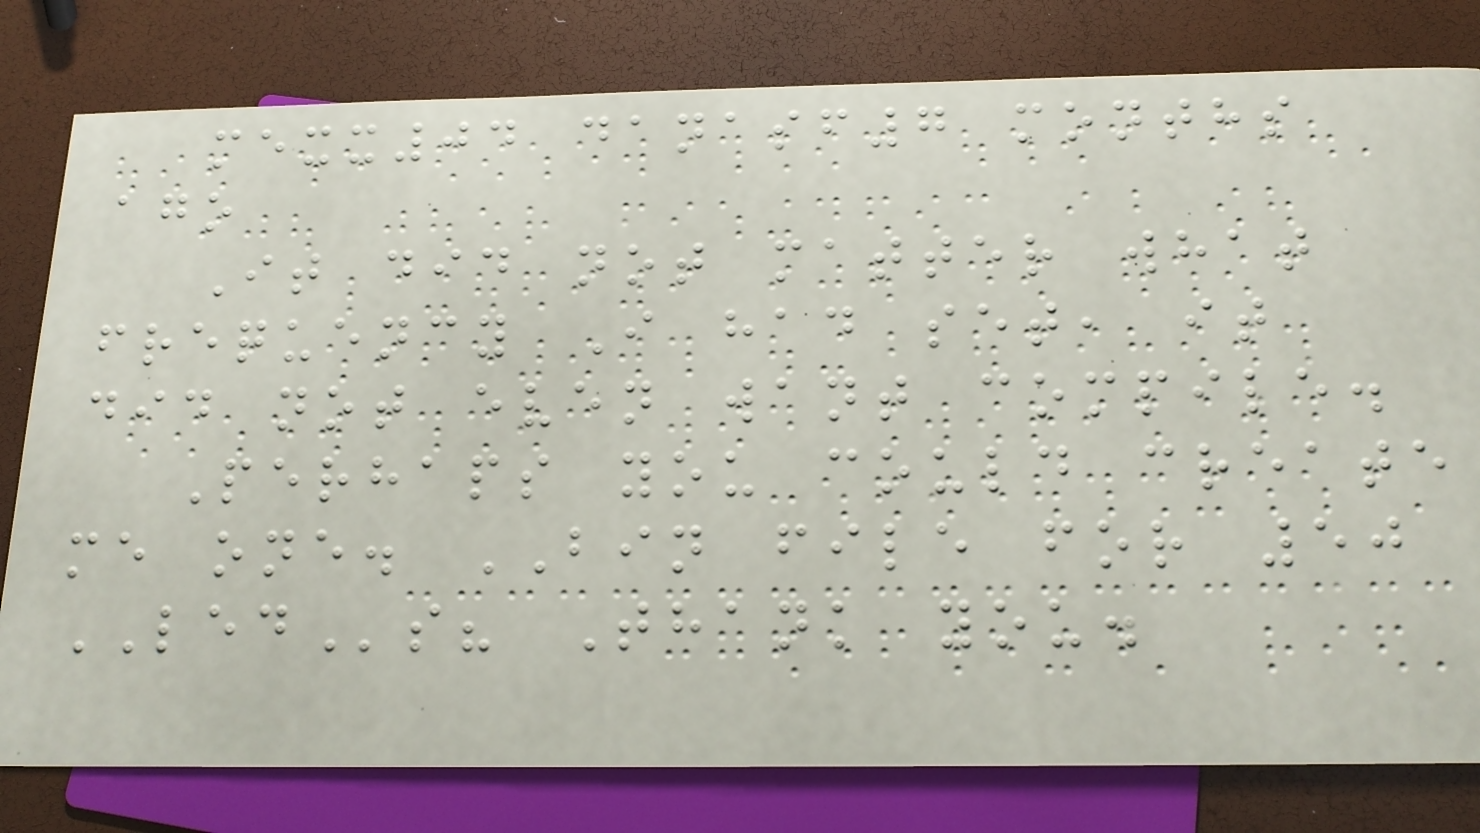mexx04 danasf7 months
ago
It did not matter what
frequency I had set, it
did not even want compile.
Perhaps you could create
me one. BIN file for 50
LEDs? Thank you.
